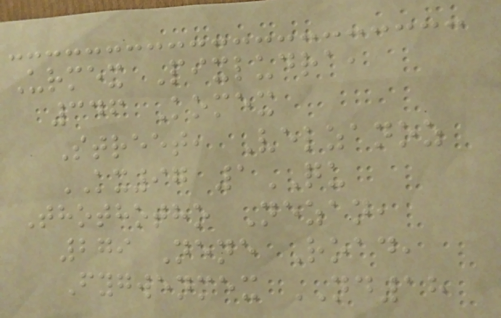Urmex Pixludra,
346 Komex
Street, Velzanoz
KX97 1QU
Thothotho Nezan,
279 Nene Road,
Fygwenmex ND18
